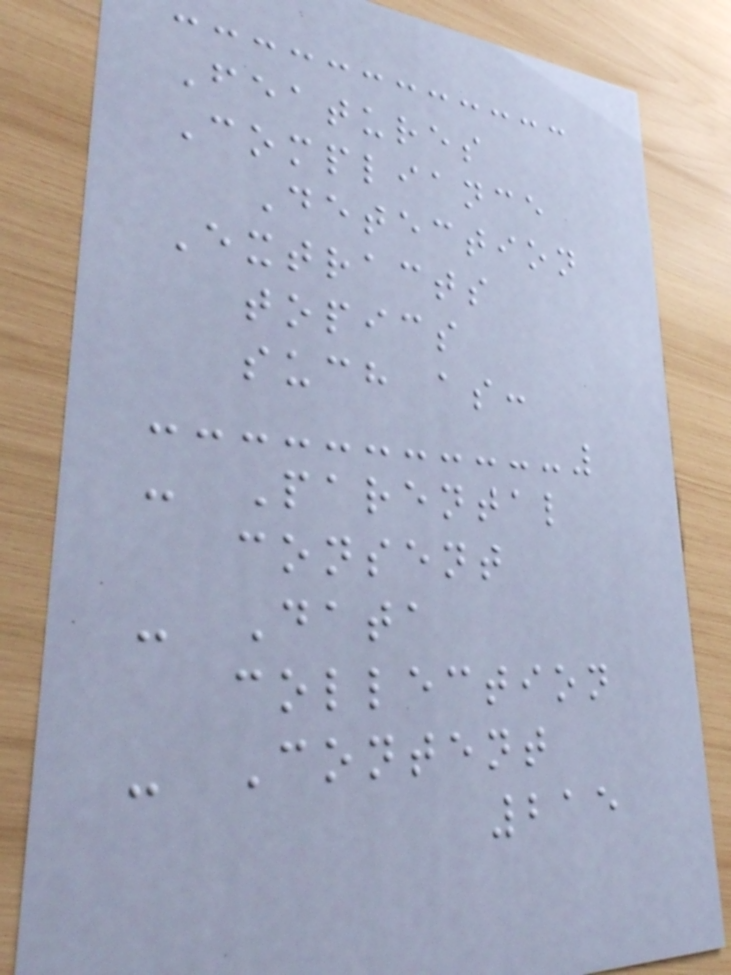Features
Compliance
Detection
Extracts
topics
such as:
- Parental
consent
- Data
collection
- Content
215
